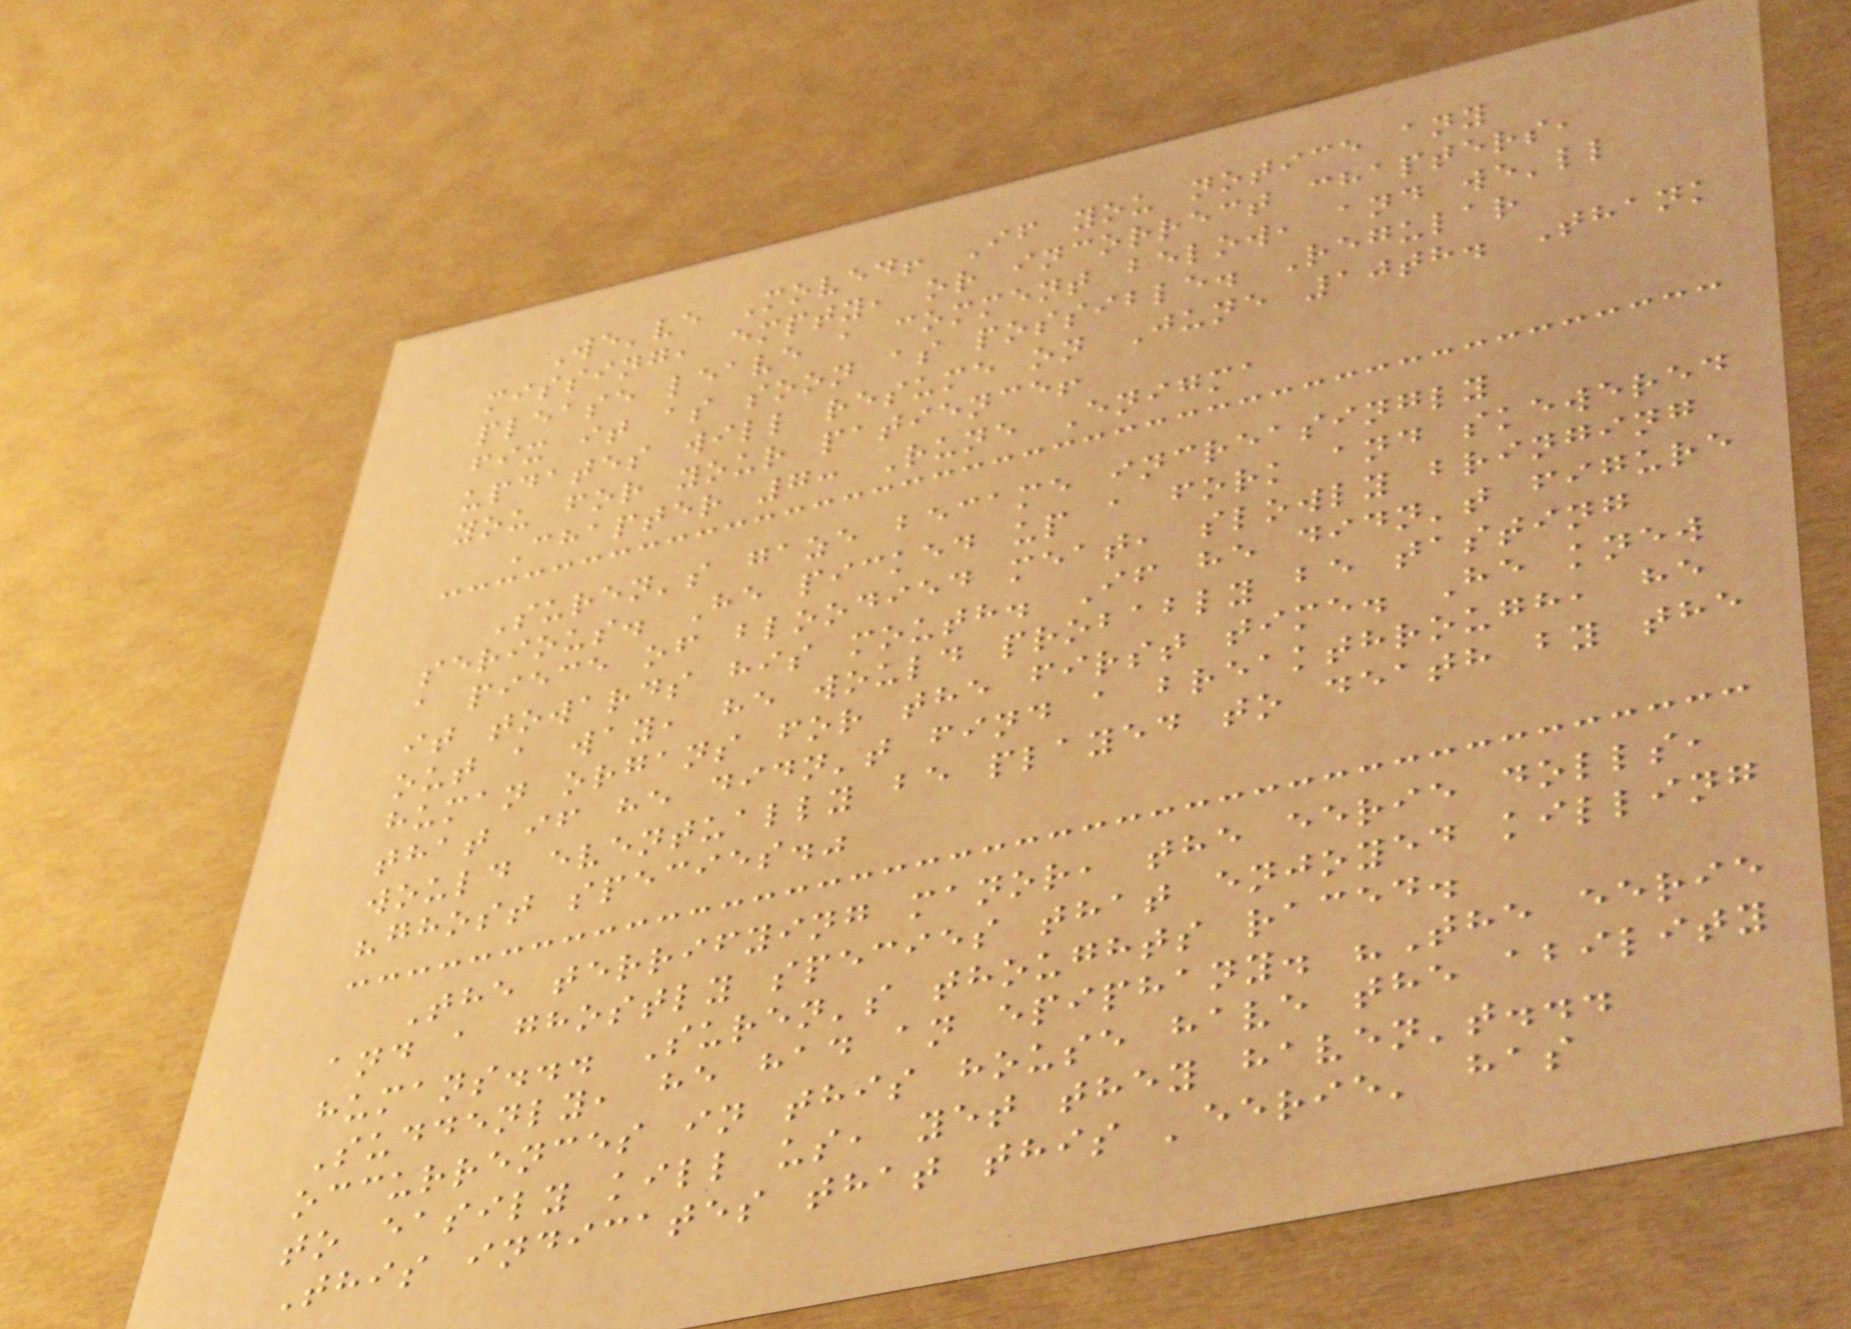We've Moved! If you notice any
missing, empty, or incorrect chapters,
please leave a comment below, and we'll
fix it as soon as possible. Regular
updates will resume on June 10th. Thank
you for your patience!
Chapter 7: Rune Enigma
Suren's gaze became increasingly
serious. He picked up a fork and skewered
a piece of bloodied meat, slowly bringing
it towards his mouth. If he didn't figure
out a way, he would probably be tasting
human organs for the first time. He knew
that if he didn't find a breakthrough, he
would eventually be played to death by the
"ghost species."
The terrifying manor, the eerie dolls,
and a ghostly species that enjoyed killing
humans... Suren's thoughts raced.
Suddenly, he had an epiphany. "The eerie
occurrences in this house have the ability
to easily kill us, yet they haven't...
This indicates that this 'eerie' has
